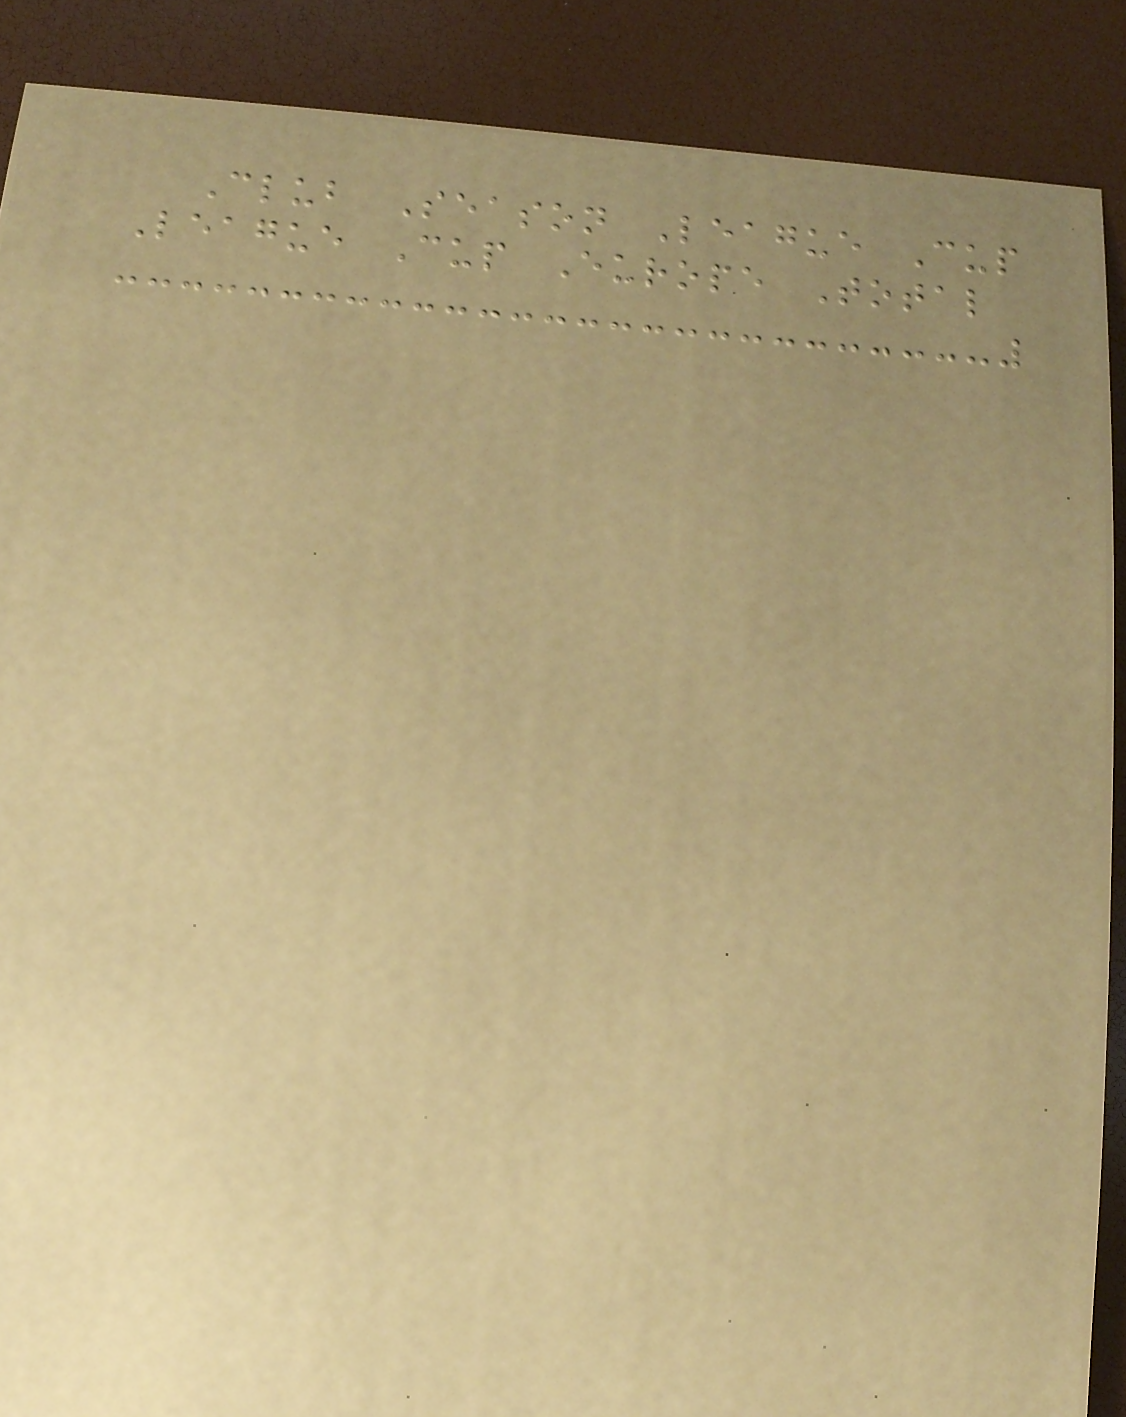Club Season League Cup
League Cup Europe Total
